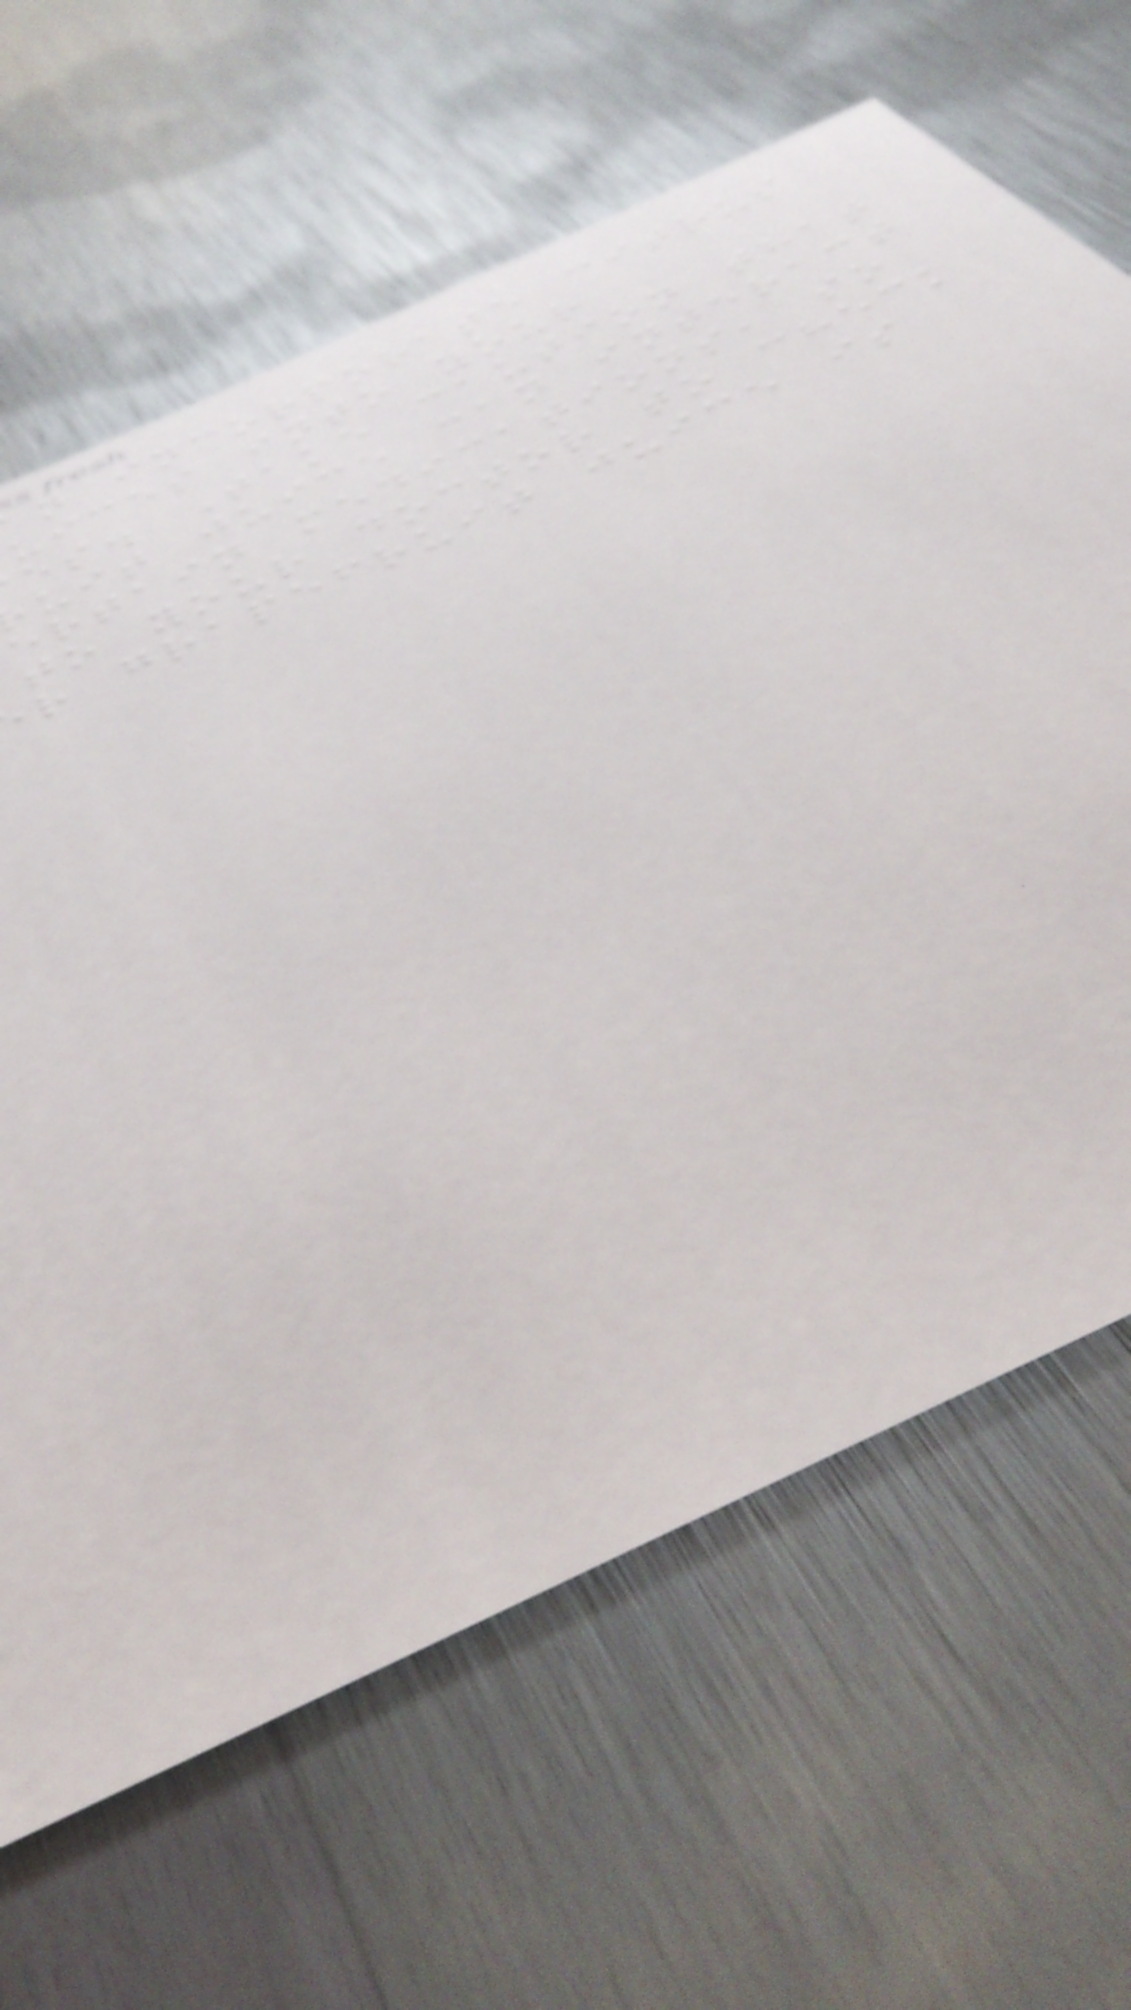n incorporate citrus
uices into your
es. Take caution that
uit juice can interact
ertain medications, so
to your doctor to check
r grapefruit juice is
